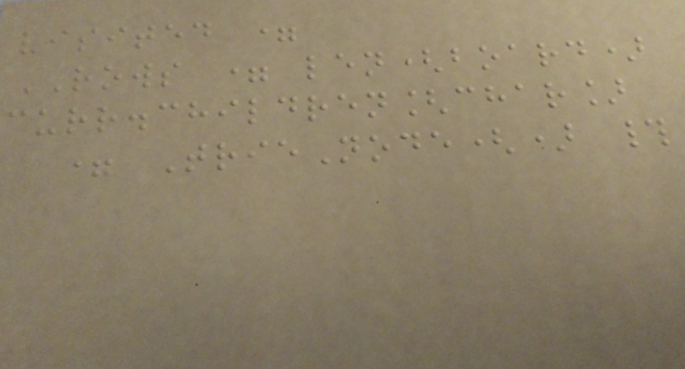visited =
ROWS = len(board)
curr.children[char]
= TrieNode() #
